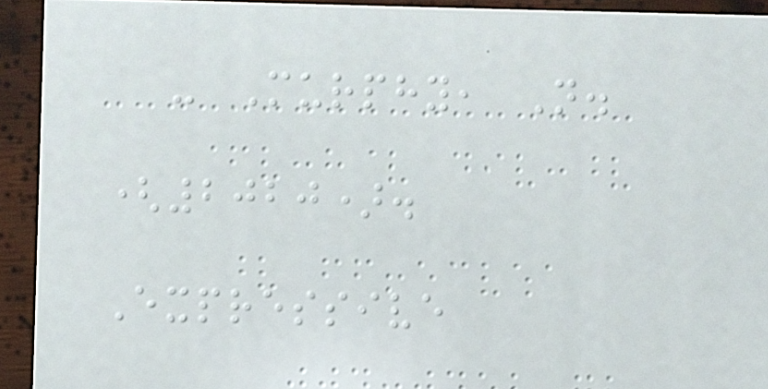- Murphy, N.
(2020).
Expressive
